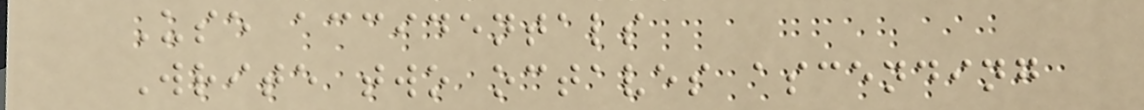Use accidentals
Write two octaves ascending
